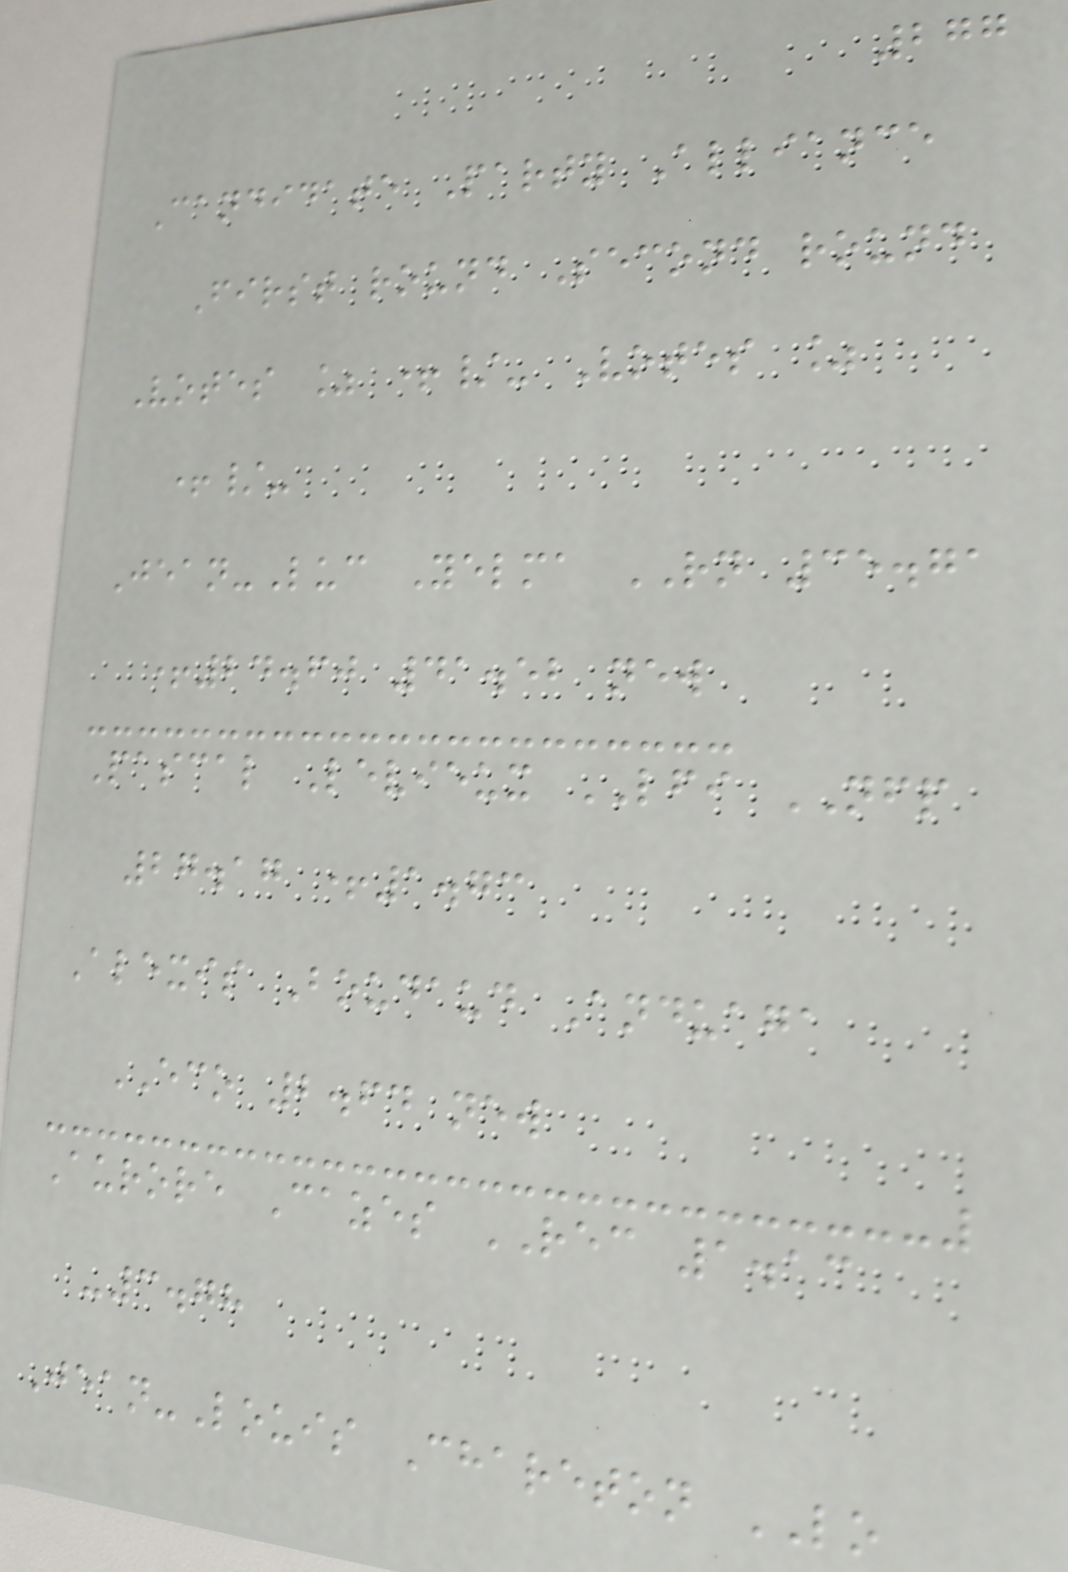277
Candidate Party Alliance
First round Second round
Votes % +/- Votes %
+/-
Jean-Luc Yelma RN 35.71
+24.60 41.52 new
Pascal Levieux LFI NFP
27.17 +1.73
Alexis Boudaud Anduaga
ECO 2.64 new
Aurore Cazes REC 1.13
-3.78
Jean-Louis Chareton LO
